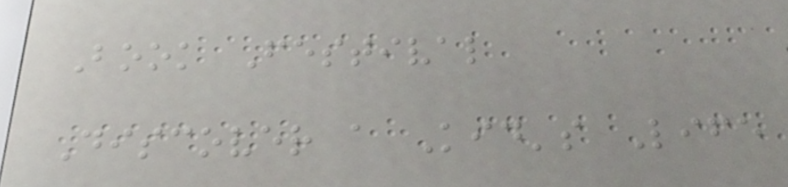Book Festival
Discover a Kid's Life
